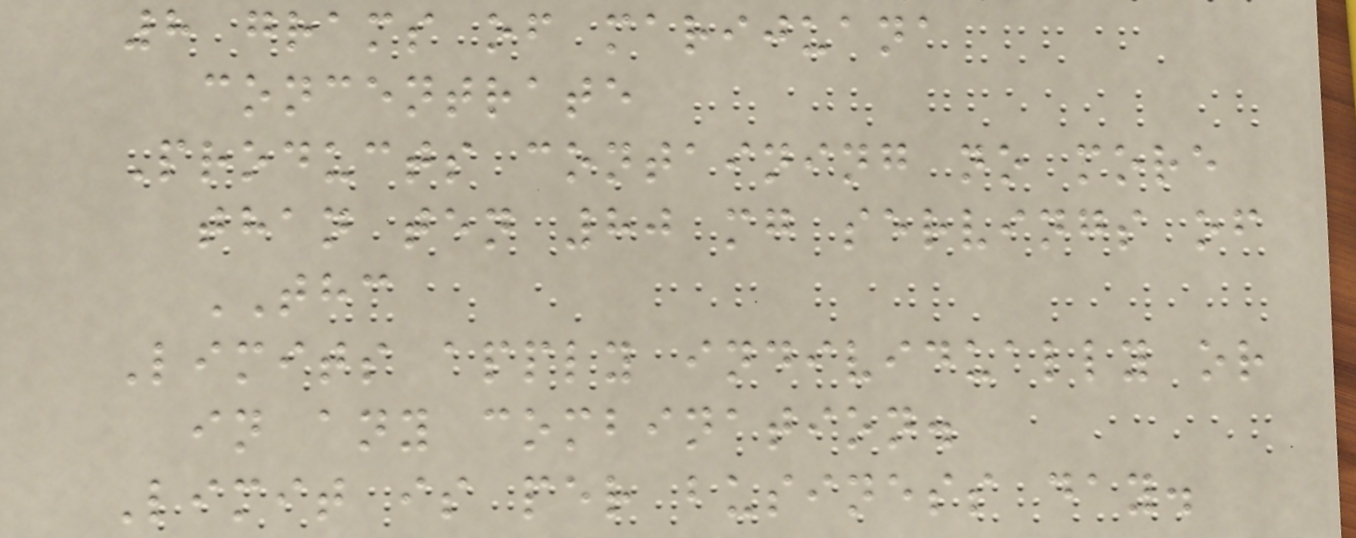8 grams of marijuana
concentrate
Products containing no more
than ten 80 mg servings of
THC
Limits apply individually or
in any combination.
Limit is per business day.
